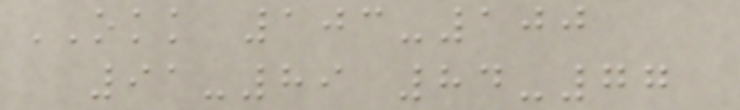OKK 103-100
91-89 84-77
